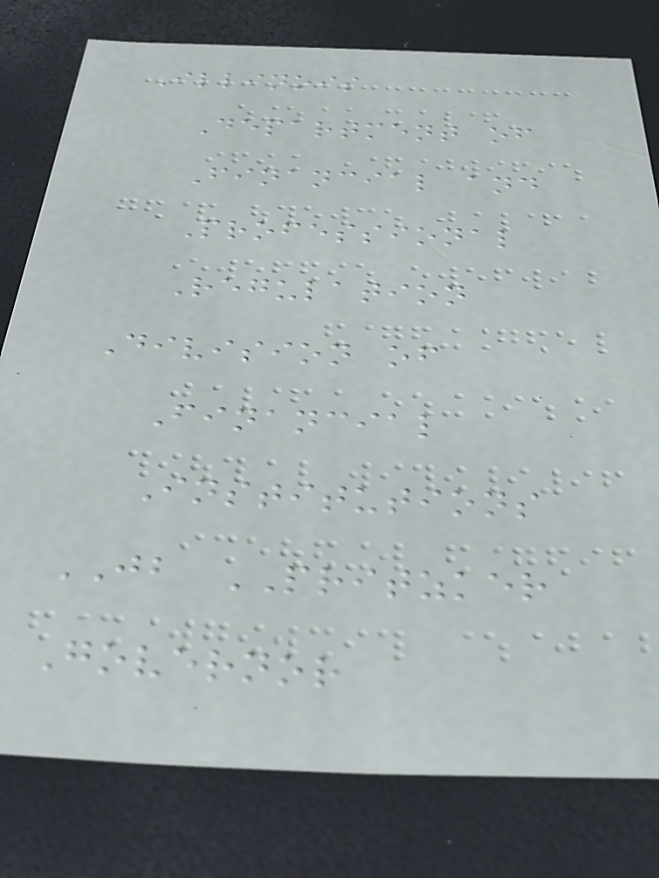Illinois
Department of
Financial and
Professional
Regulation
Division of
Financial
Institutions
JB PRITZKER
Governor
